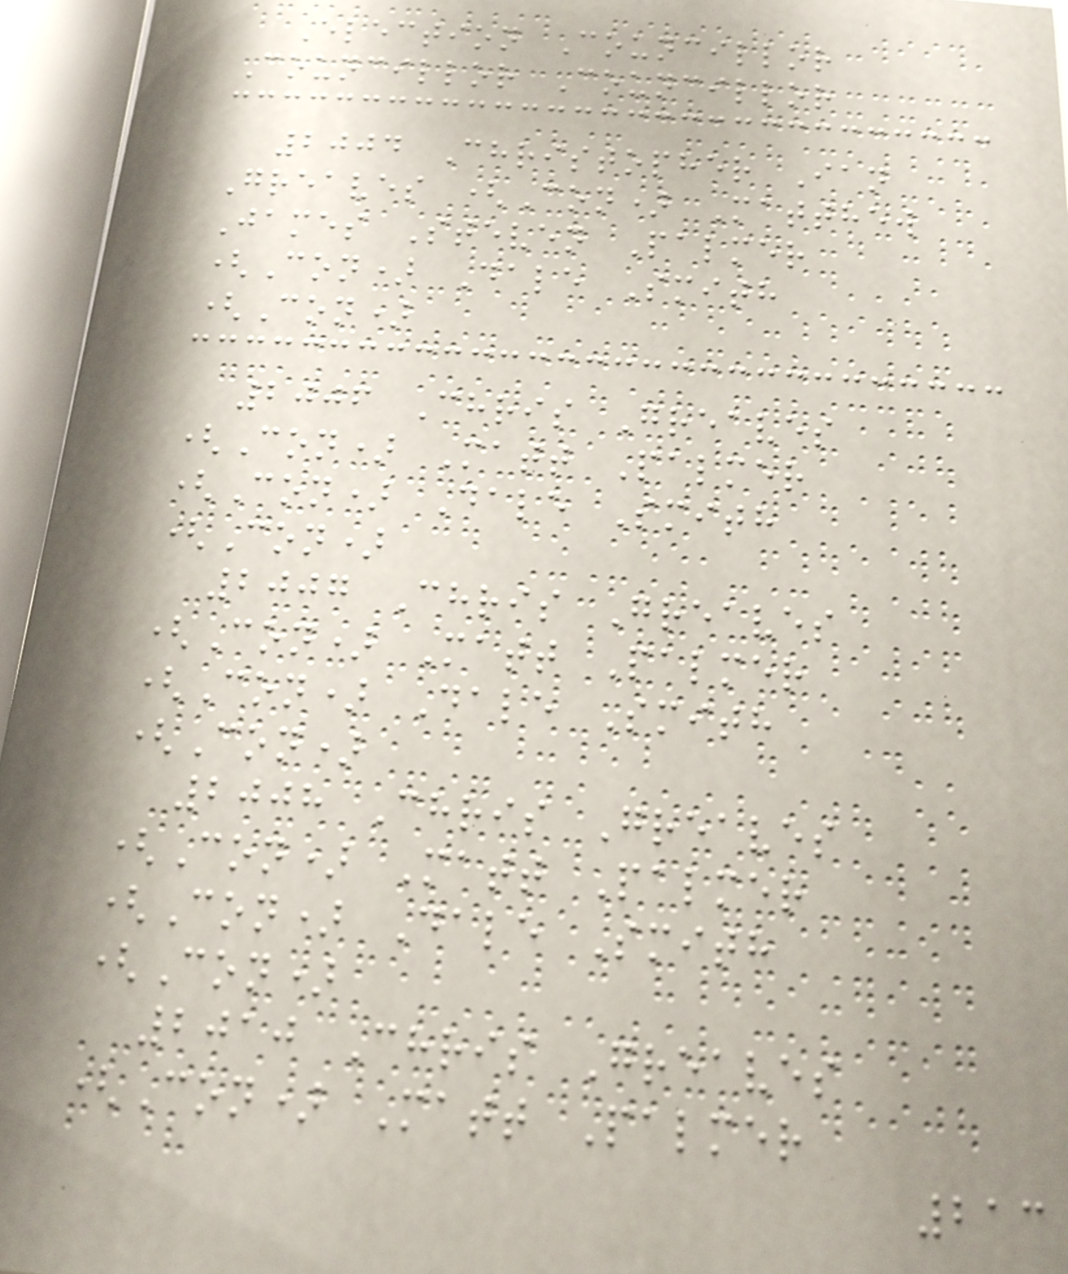Election Councillor
Councillor Councillor
2004 Christopher Ian
Greaves (Con) Matthew
James Steven Palmer
(Con) Dale Smith
(Con)
2006 Chris Greaves
(Con) Matt Palmer
(Con) Dale Smith
(Con)
2007 Chris Greaves
(Con) Matt Palmer
(Con) Dale Smith
(Con)
2008 Chris Greaves
(Con) Matt Palmer
(Con) Dale Smith
(Con)
2010 Chris Greaves
(Con) Matt Palmer
213
